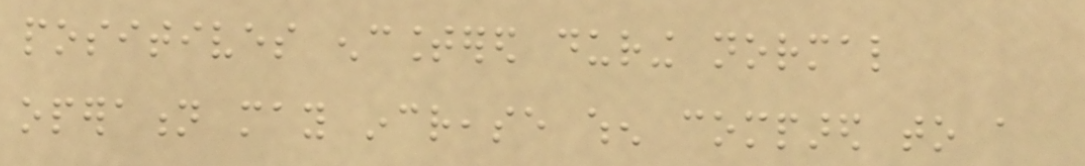positives encountered during normal
operation may increase when compared to a
